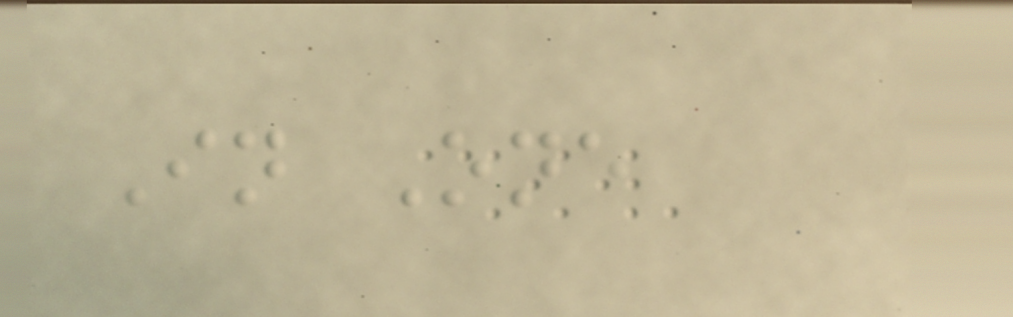In One
